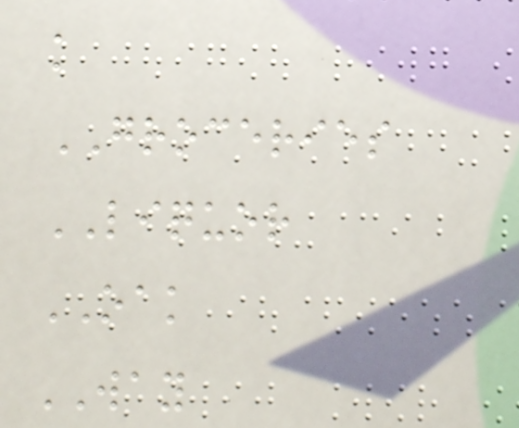k
GROCERIES
LIQUOR
OAK
WAY
